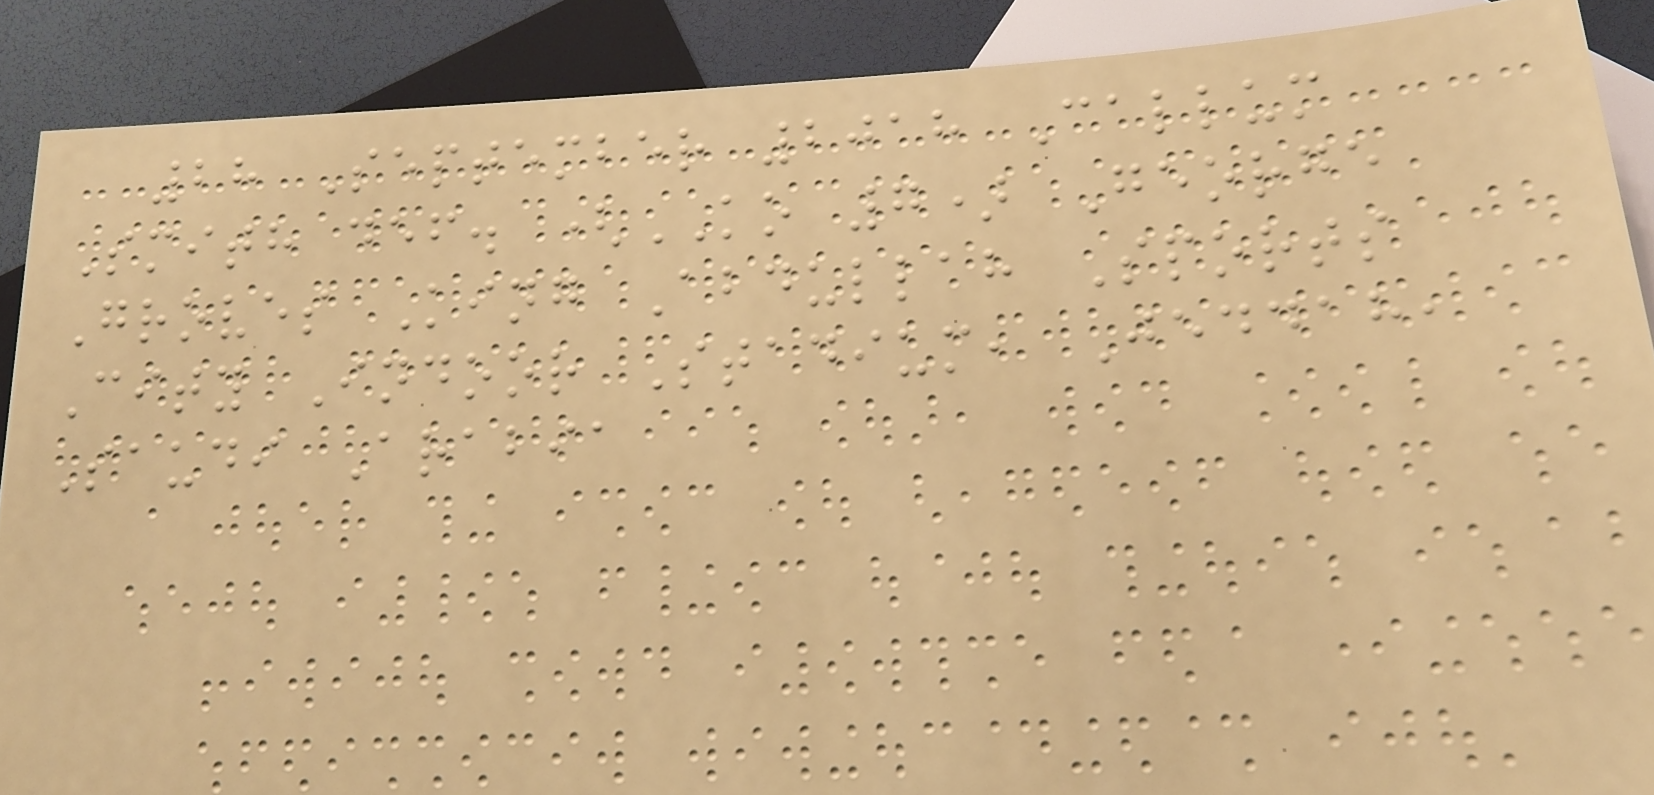28 September 2018 Callum
Smith def. (KO 7) George
Groves King Abdullah Sports
City Indoor Stadium, Jeddah,
Saudi Arabia
